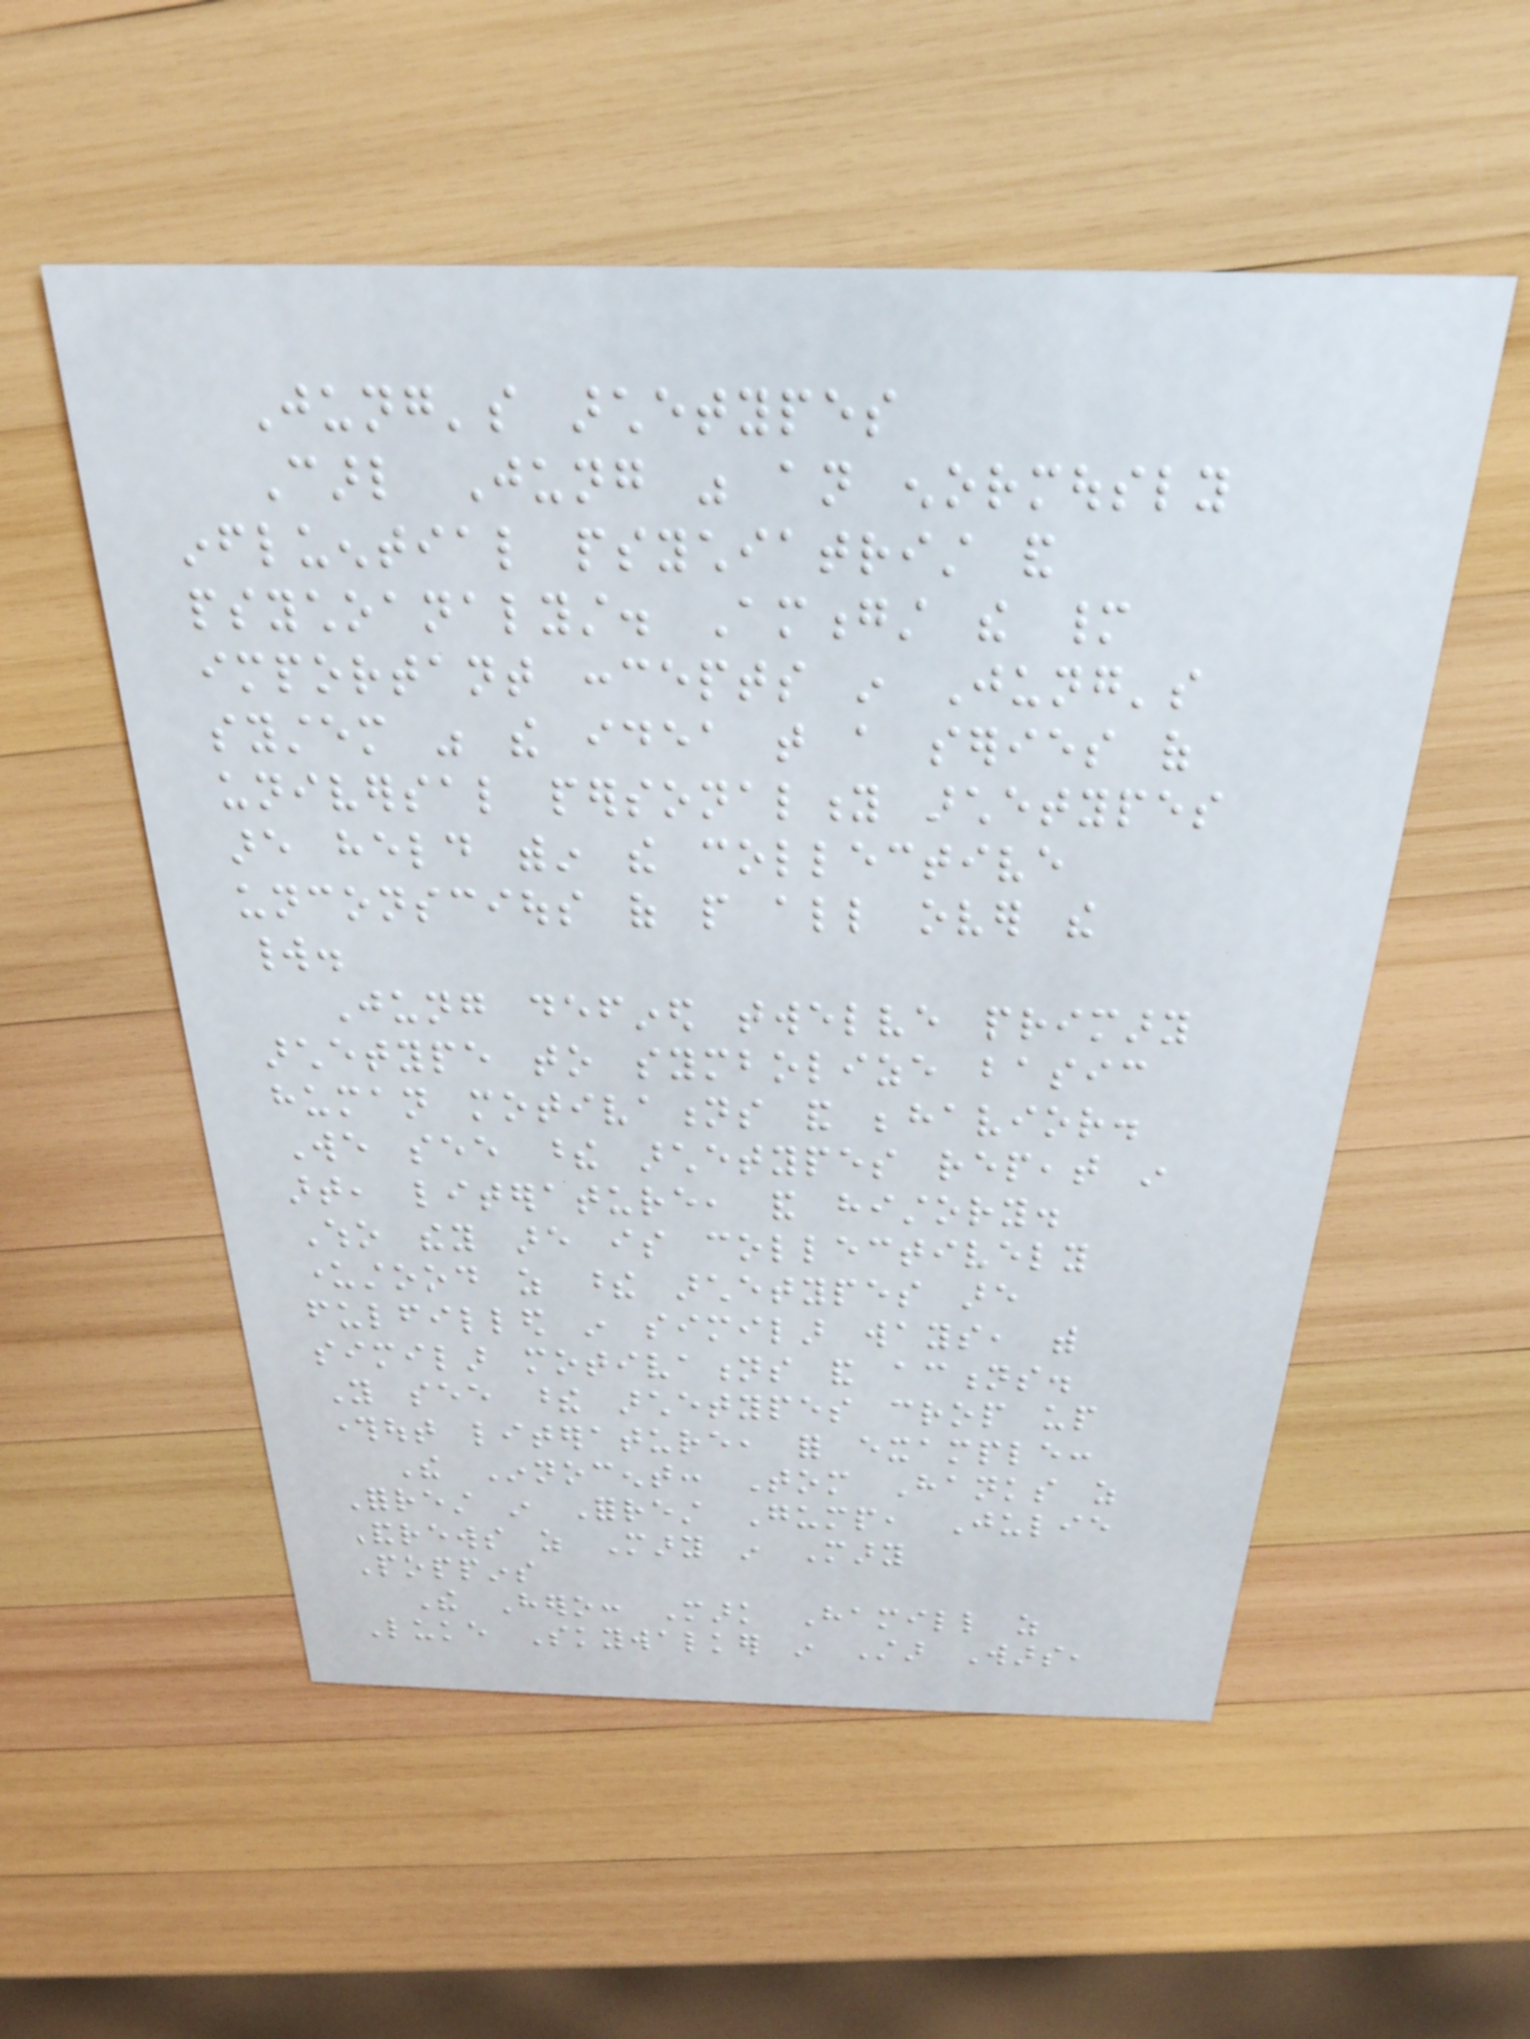Jung's archetypes
Carl Jung was an enormously
influential psychiatrist and
psychoanalyst. Amongst the many
important concepts in Jung's
system was the idea that a series of
universal personality archetypes
are held within the collective
unconscious of people all over the
world.
Jung defined twelve primary
archetype to symbolize basic
human motivations and behavior.
We see these archetypes repeat in
art, literature, and history.
Who they are is collectively
understood as these archetypes are
fulfilled in similar ways, with
similar motivations and actions.
You see these archetypes crop up
throughout literature, for example:
The Innocent: Tom Hanks as
Forrest in Forrest Gump, Julie
Andrews as Mary in Mary
Poppins
The Hero: Mark Hamill as
Luke Skywalker in Star Wars,
